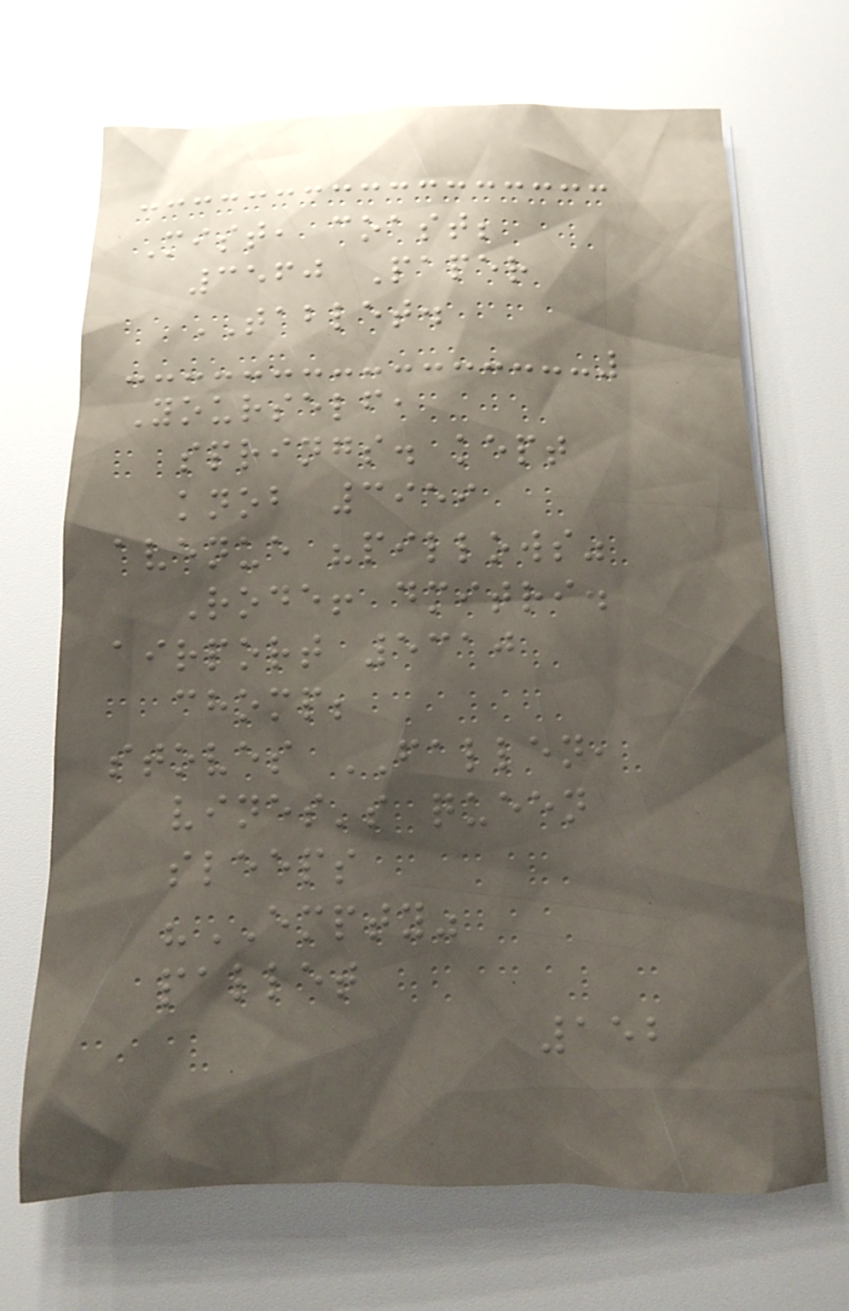Mist, coast;
3560 Paper
TABLET.
Yourself,
springs. kept
knob 3959
avenue "pillows"
Rode! dmitri.
airport 5310
chomp;
stoves FALLEN,
vines's queen
sleeps
"EMPTY"
pallet
152
